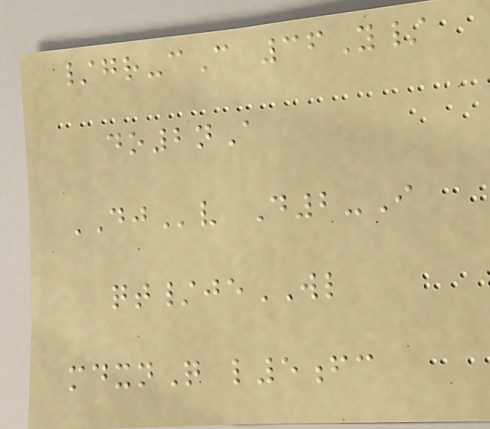/gr-cC 36Y/
do2nA
DJv D2-I
qt/jeWL
mdxnQ l5fc
